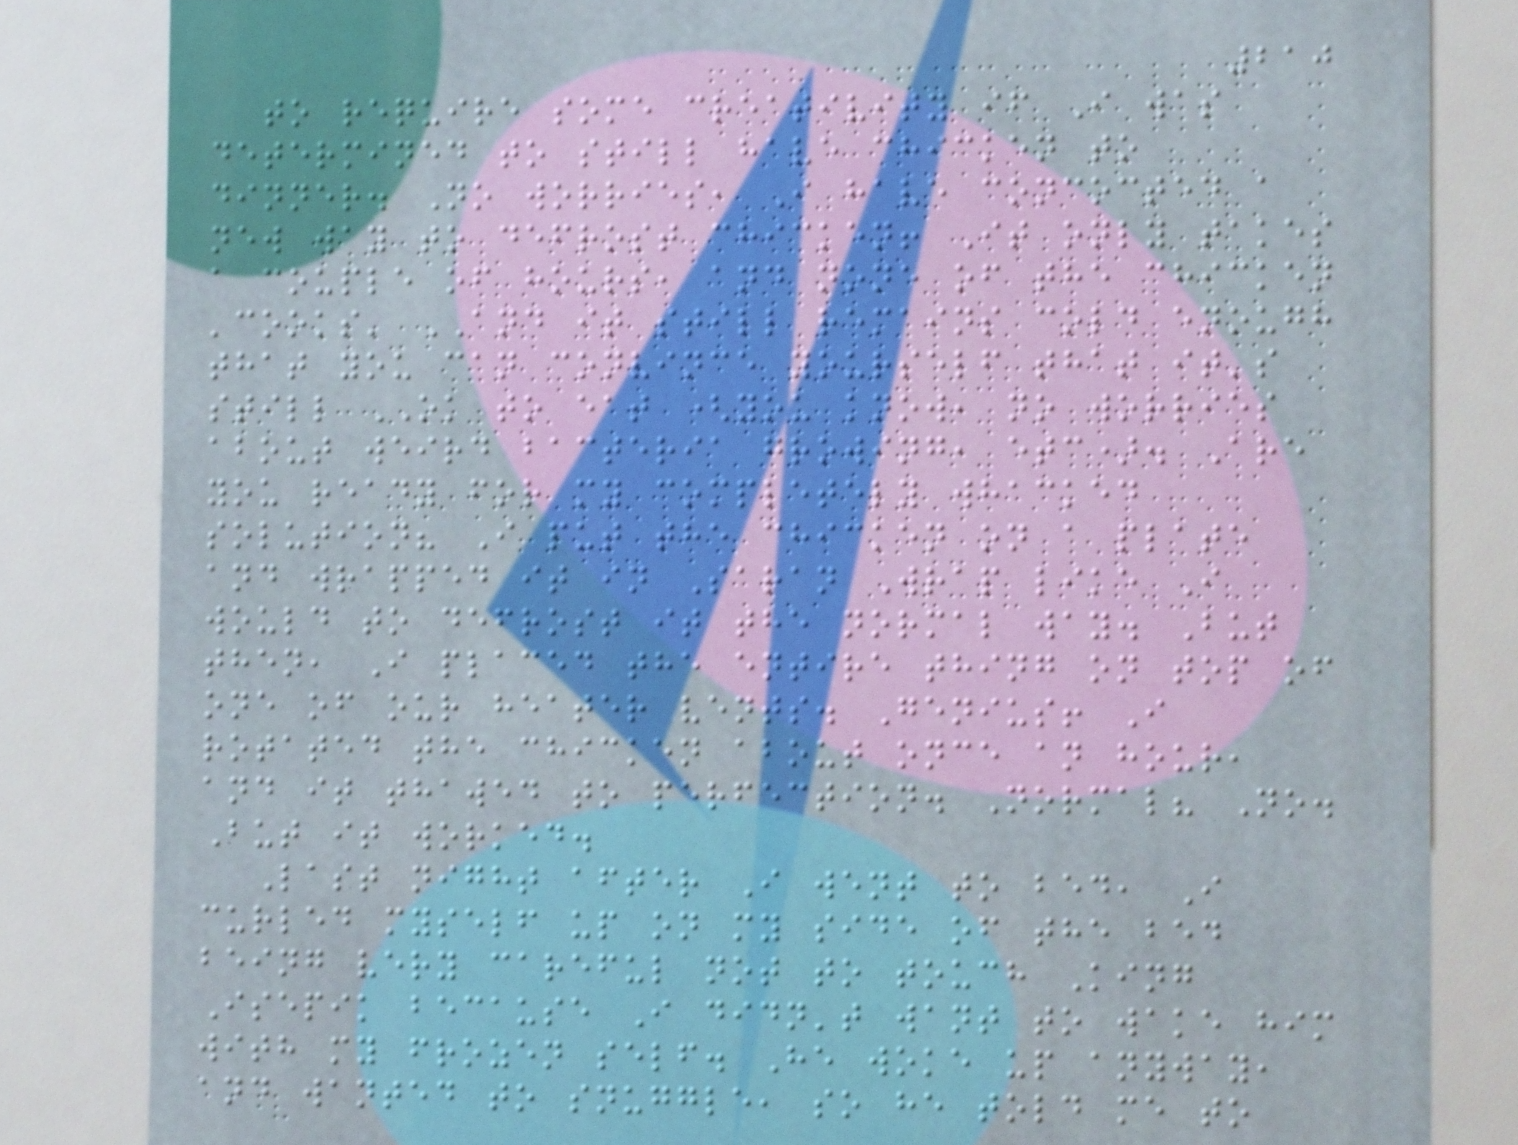210
to require some creativity if I was
determined to still have chicken to
dinner. No worries, I have concocted a
new way to defrost chicken! It only takes
a couple of hours, and none of the chicken
'cooks' AND it still remains cold enough
that you can convince yourself that it's
still OK to eat (you know, no worries
about weird bacteria growing, etc). Are
you ready for my completely whacked
solution? I put the chicken on a plate
and wrapped it in Saran Wrap like I
would to defrost it the normal way. But
then, I placed the entire thing on top of
one of our heater vents. Genius! I
rotated the chicken about once an hour,
and it thawed to perfection. Normal? No.
But it worked.
Last night after I went to bed, I
curled myself up on my side of the bed
being very careful not to touch King
Isepik because I didn't want to wake him
with my frozen self. He woke up anyway,
and wanted to snuggle, so he told me to
